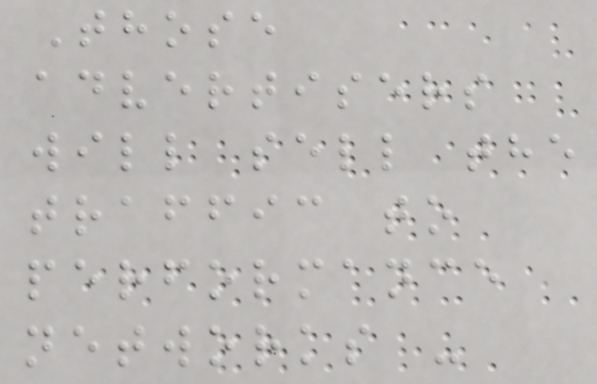Those
advertisers
will sell the
traffic to
performance
networks -
